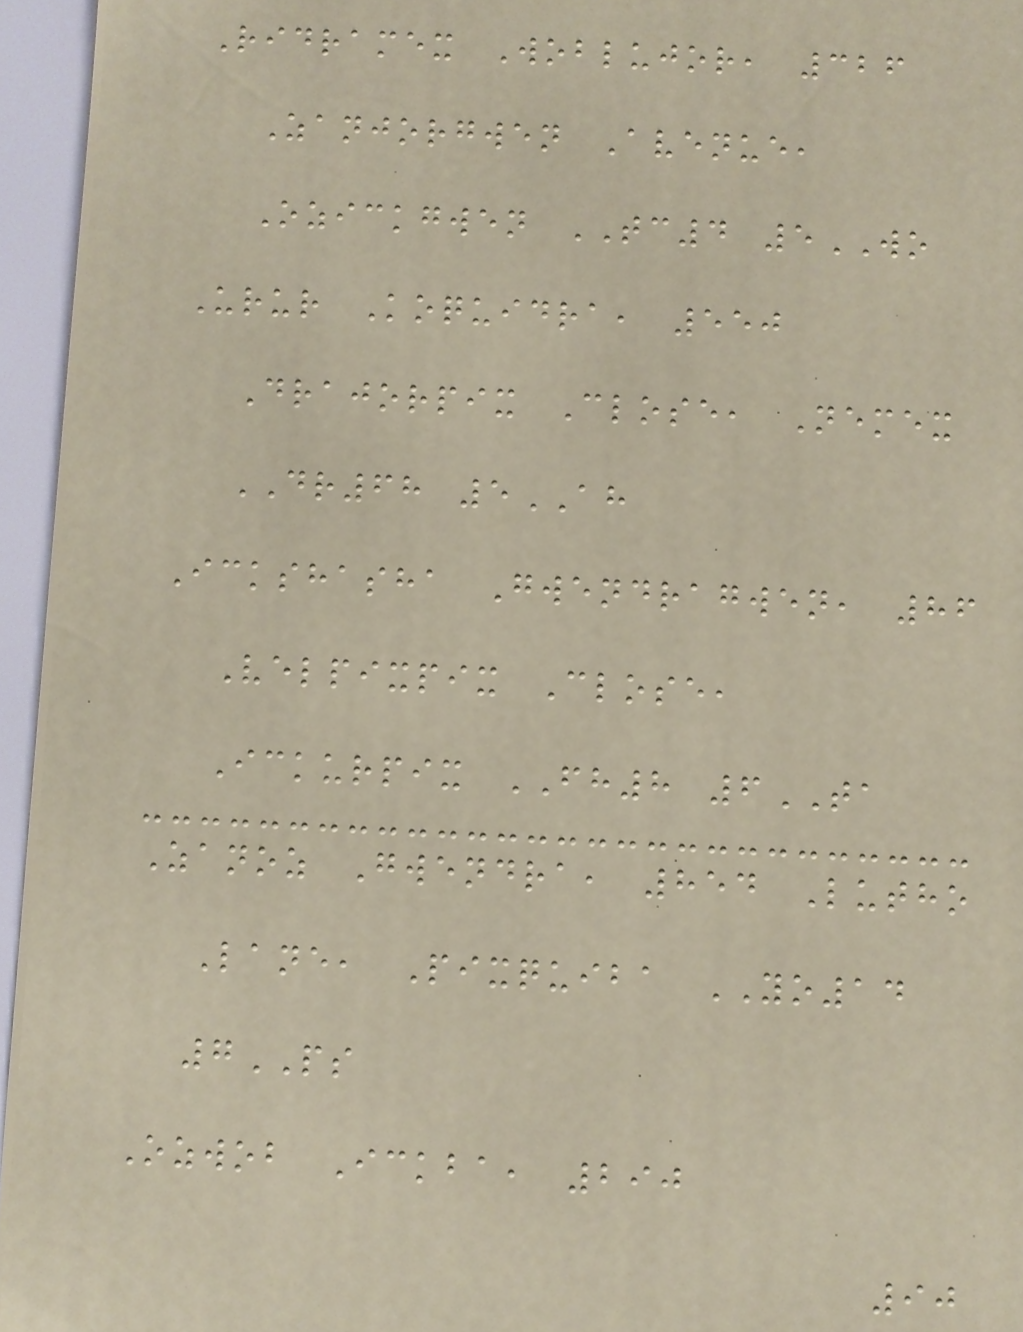Ridramex Woblujor, 326
Zanjorgwen Avenue,
Ozickgwen TC4 5WO
Urur Koquidra, 550
Drajorpix Close, Nemex
DR68 5AH
Ickshasha Gwendragwen, 86
Velpixpix Close,
Ickurpix FH8 6TA
Zanoz Gwendra, 854 Lutho
Lane, Pixquiba YO14
7PS
Ozwob Ickba, 290
90
